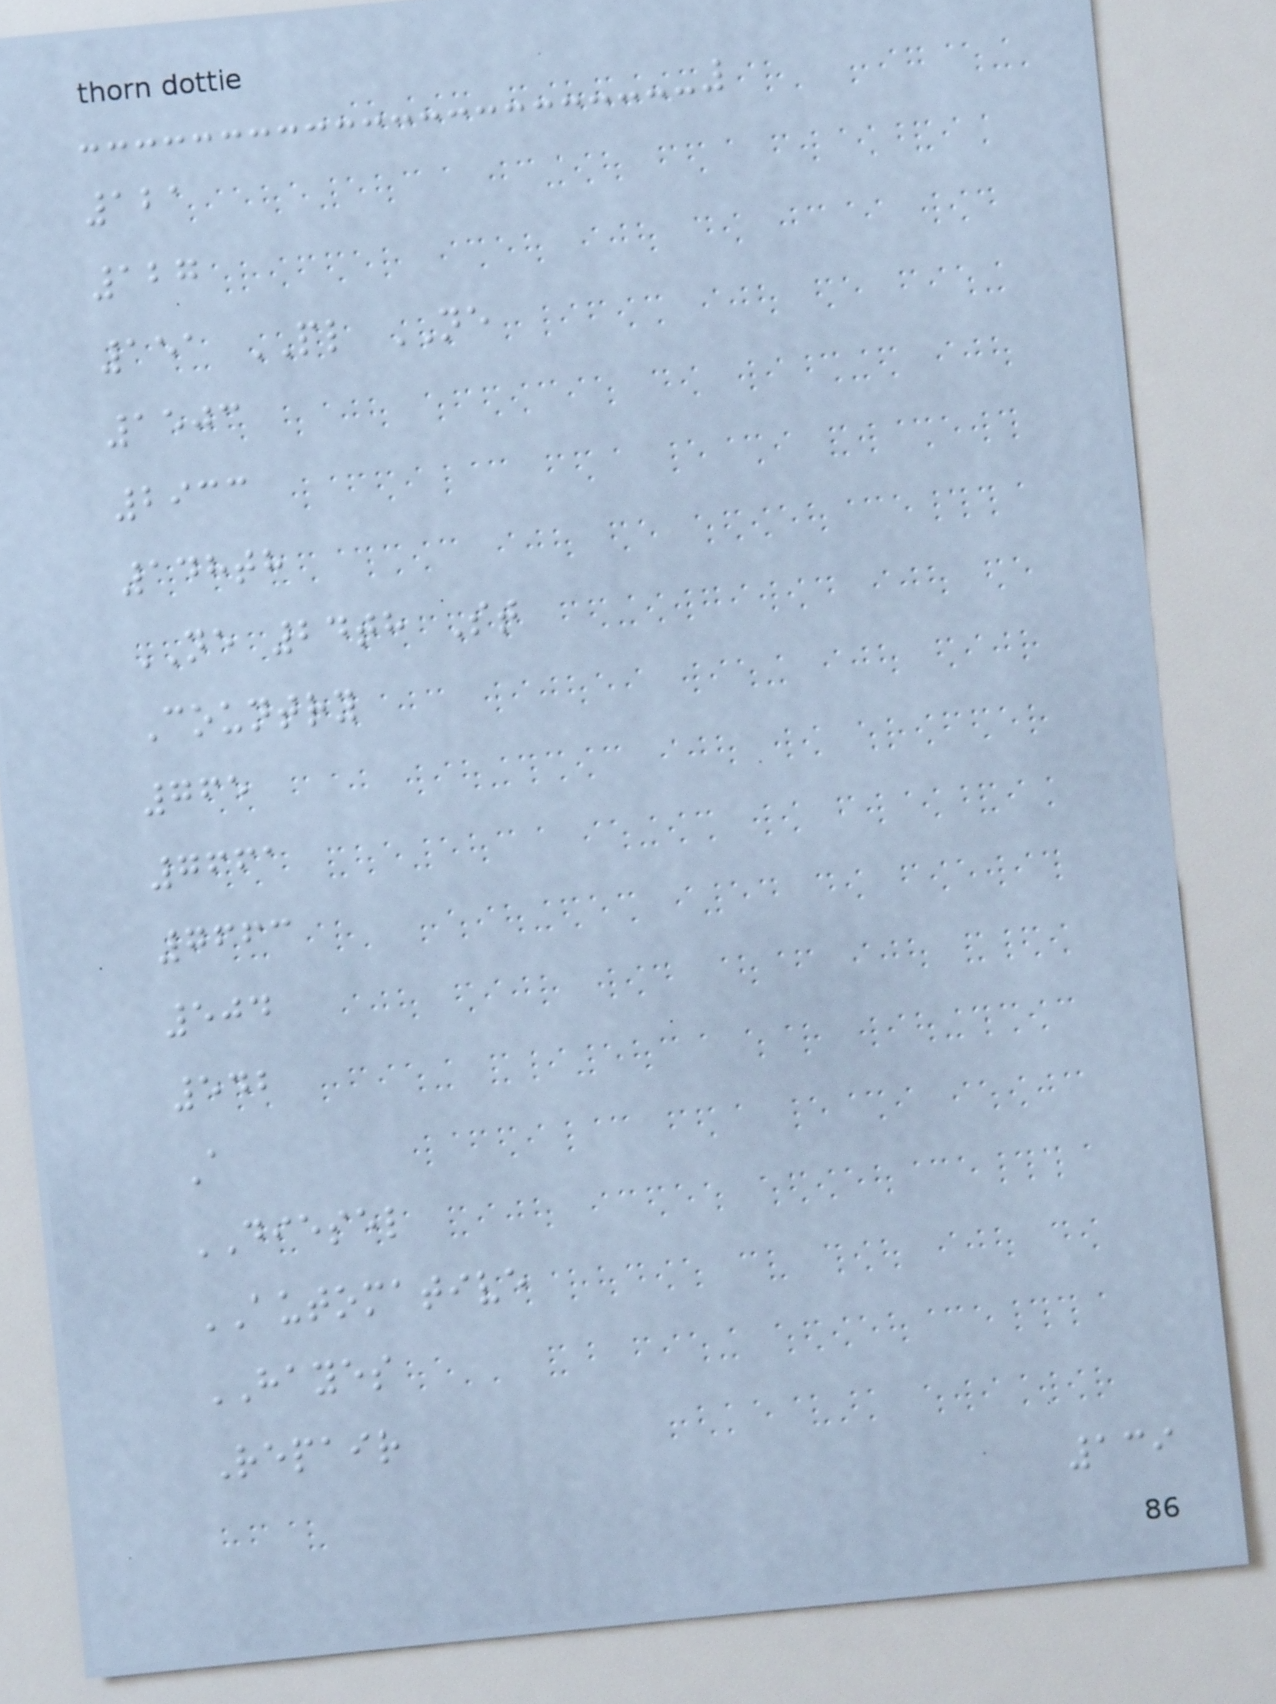121
127
151 PL NE
1503
2933
148th
NE 24th St
Country
765
7661
7663
504
542
A
DIESEL
AUTOMATIVE
HAYES
Repair
139
